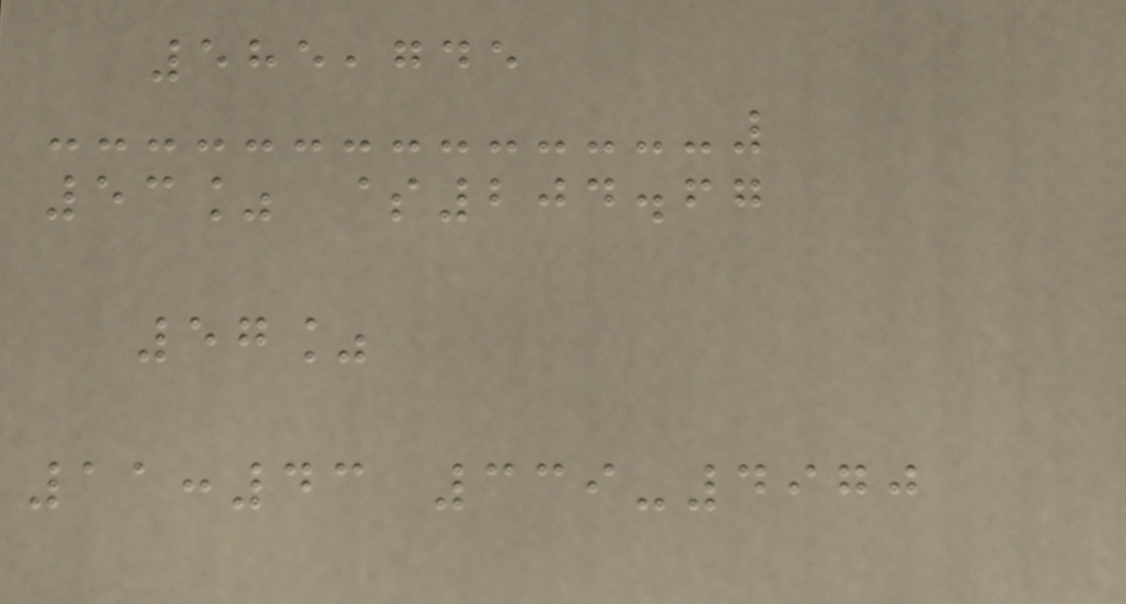585,745
53% $204.67
57%
11:43 339-4970
